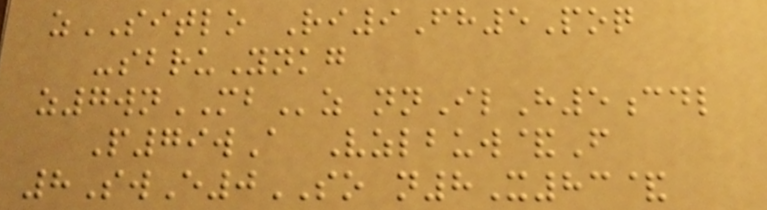zSITLO Ri9Fh5Poq
-sbruYnkg
z7wnMBz nnIlH5cdl
P79wA Vzlbuw&F
8SwE0SO n8X83&
